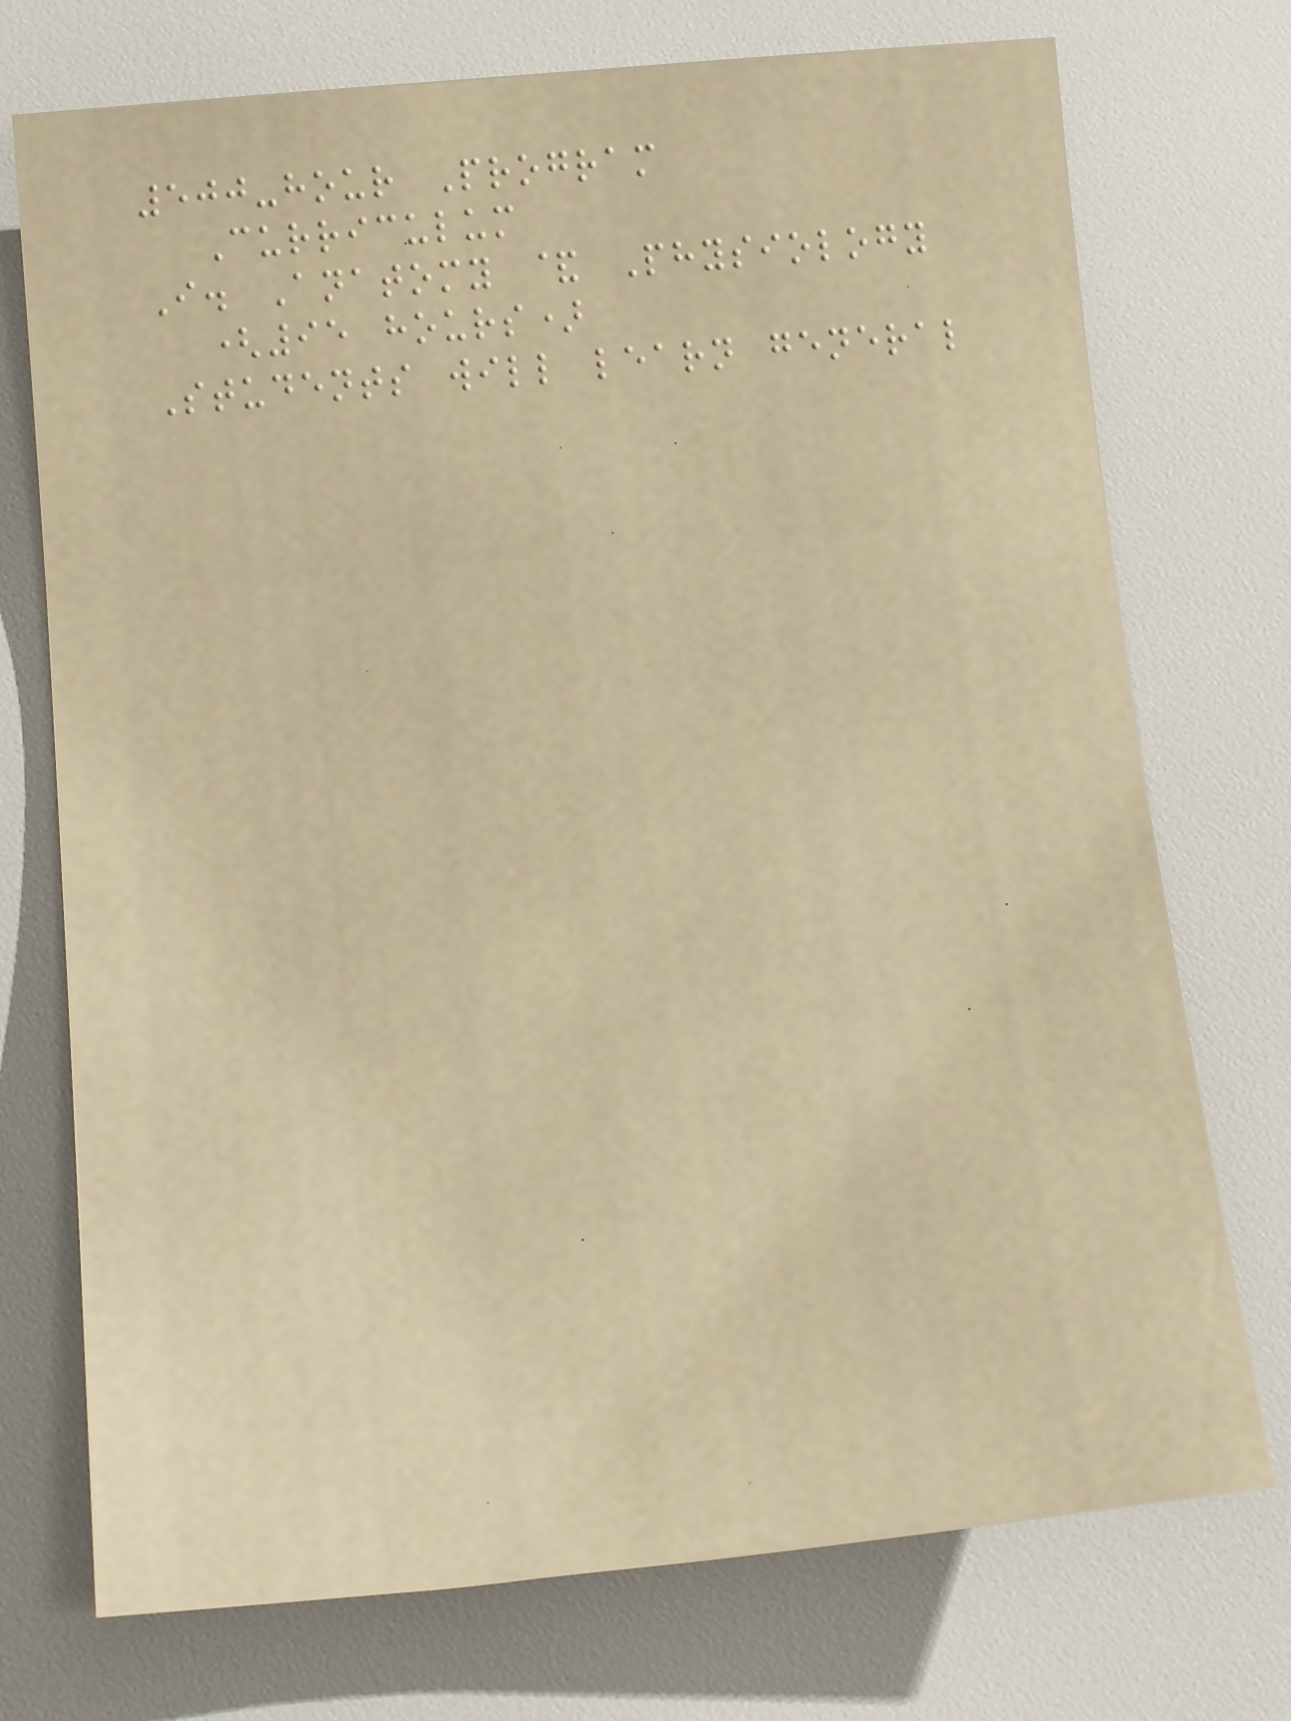500-hour Program
Curriculum
I. Anatomy & Physiology
(95 hours)
Students will learn general
